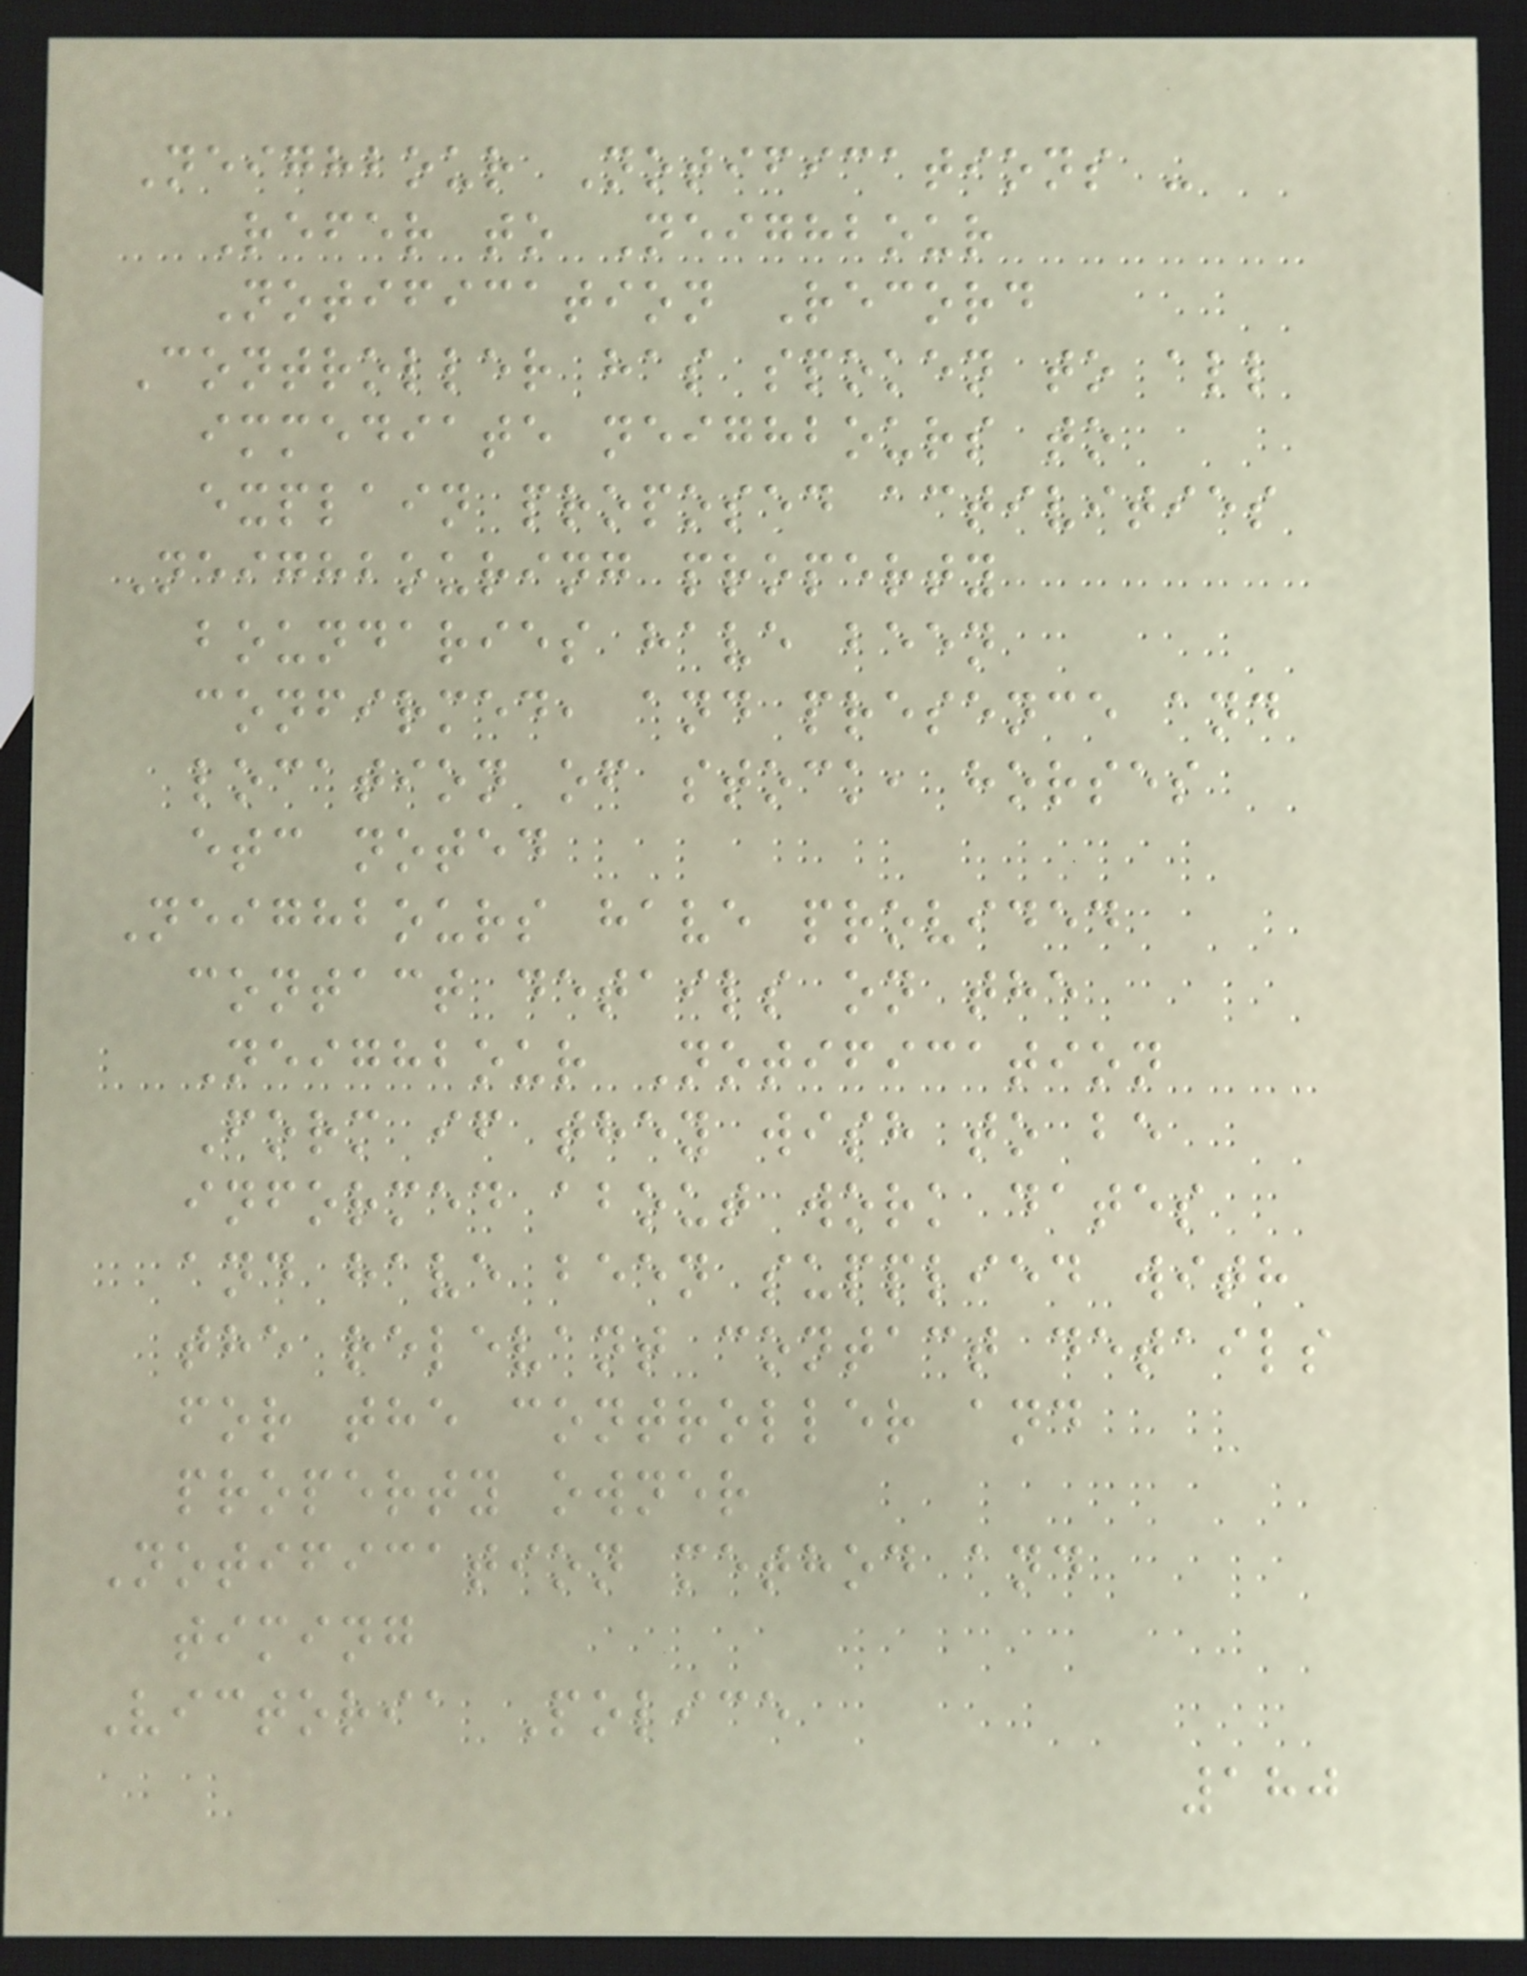Neighbour Notifications -
Refer to Neighbour
Notification Record
Controller has spoken to all
immediate neighbours to
explain proposed activities
Neighbouring property
boundaries have been
confirmed, and presence and
location of stock, horses
etc noted
Neighbours have provided
contact details on the
Neighbour Notification
Form if they wish to be
informed about work dates
and have been supplied with
the relevant contact details
for the controller and
property owner
Notification method and
timing
Victoria Police
180
